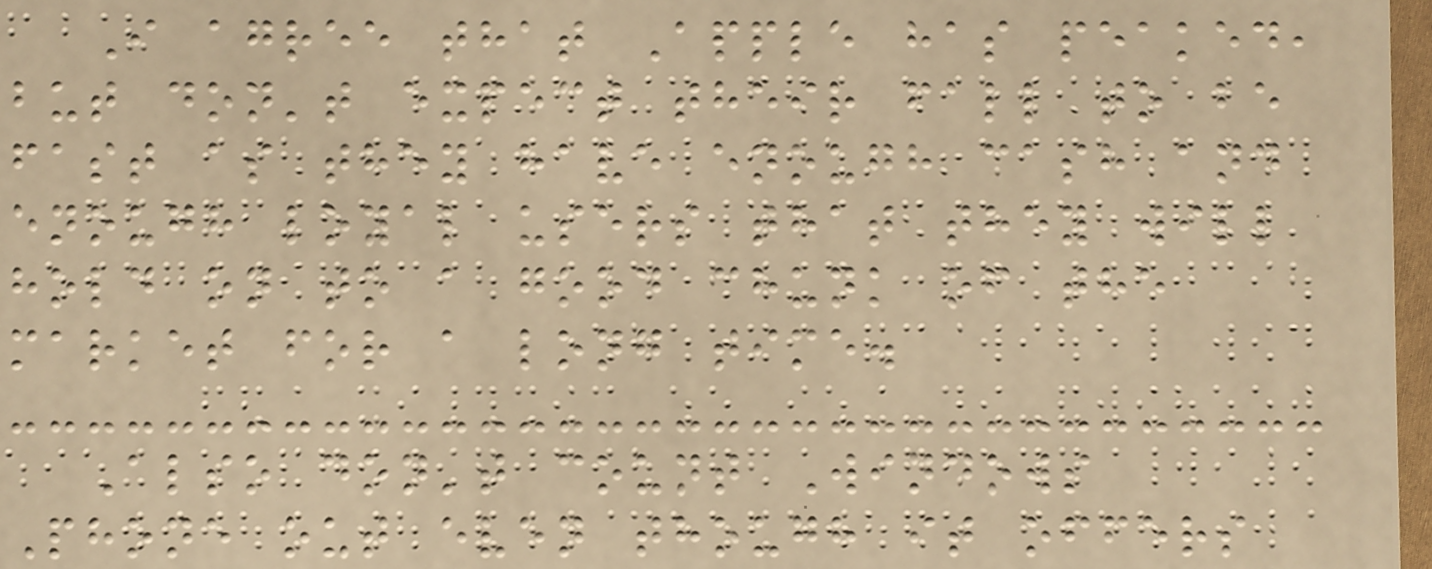I agree that Apple has peaked,
but don't expect their fall to be
fast as they have enough cash and
enough loyal users that they will
hold on to a good chunk of the
market for a long time.
Also don't count Windows
Phone out even though it offers
